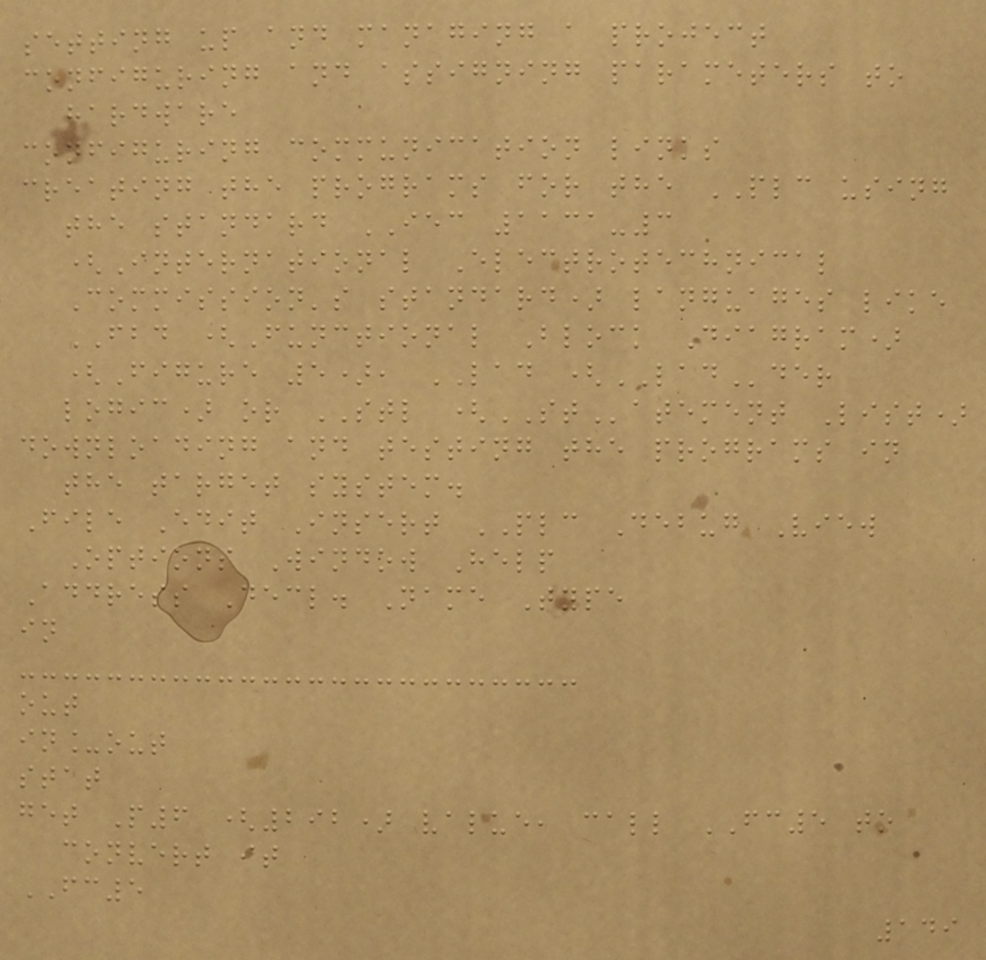setting up and managing a project
configuring and assigning parameters to
hardware
configuring communication links
creating the programs for the PLC using
the standard IEC 1131-3
(International Electrotechnical
Commission's standard) languages like
FBD (Functional Block Diagram)
(Figure 5), LAD (LADder
logic) or STL (STatement List)
downloading and testing the programs in
the target system.
File Edit Insert PLC Debug View
Options Window Help
Address Decl. Name Type
in
out
in_out
stat
get P6 (292) value, call FC5 to
convert it
FC5
149
